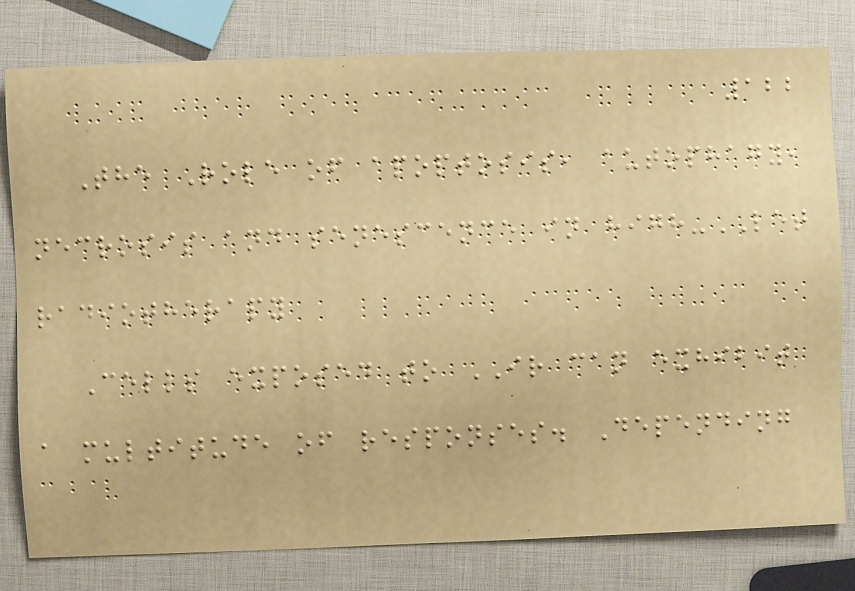122
The Role of apoptosis, autophagy,
necrosis and senescence in high-LET
radiotherapy
Cells exposed to IR can exhibit
a multitude of responses. Depending
